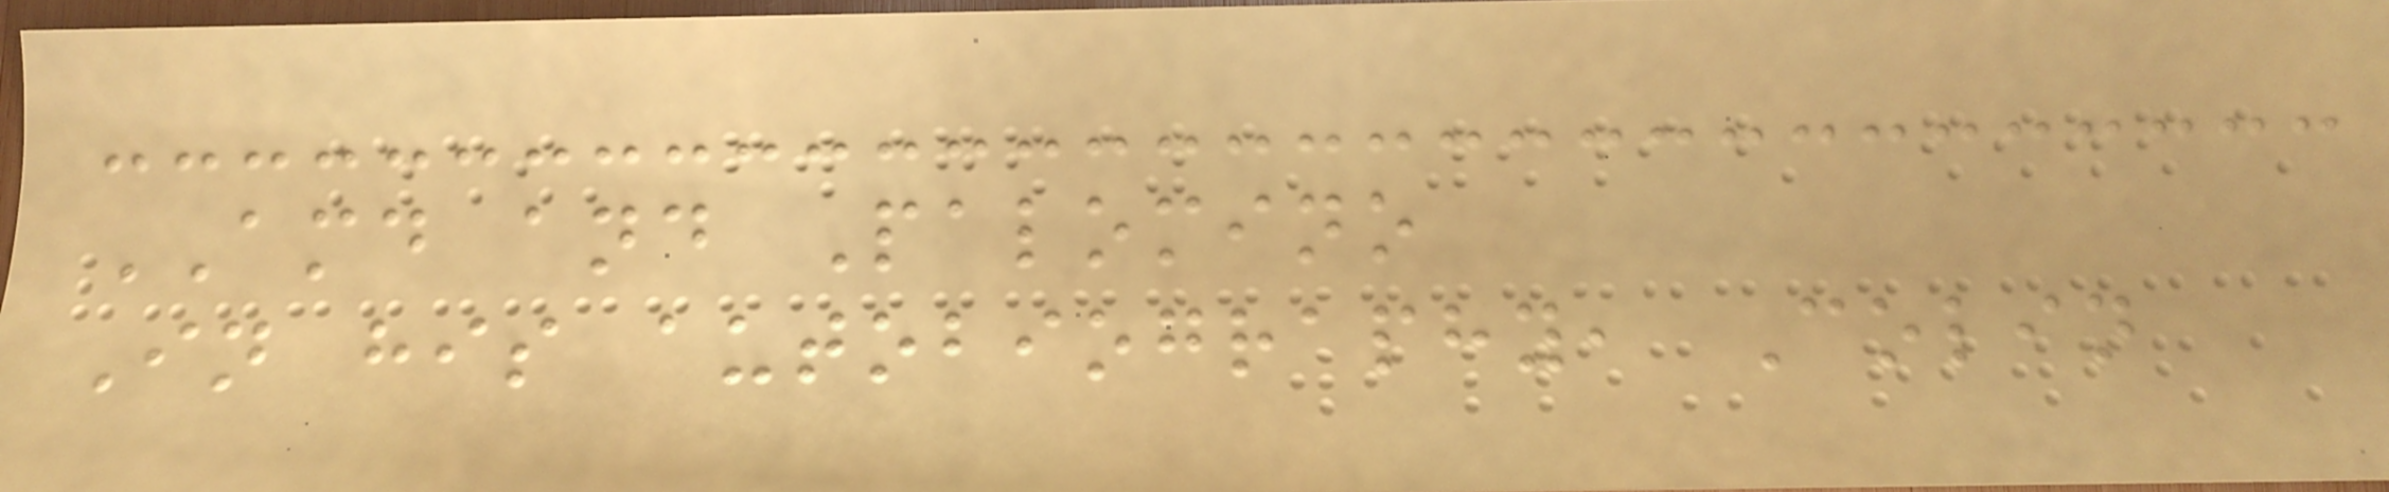AMD and Palomino
In his autobiography, Colin
